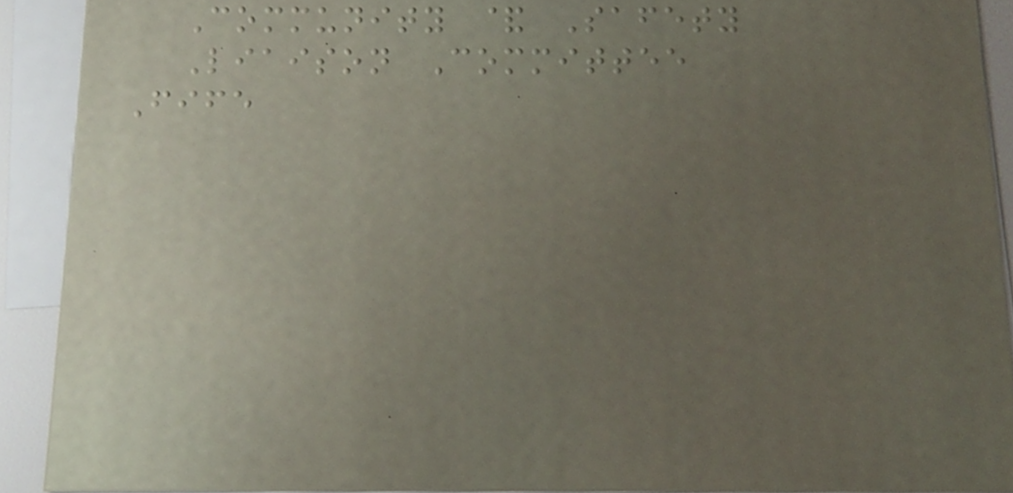Community & Safety
Liaison Committee
Fife
